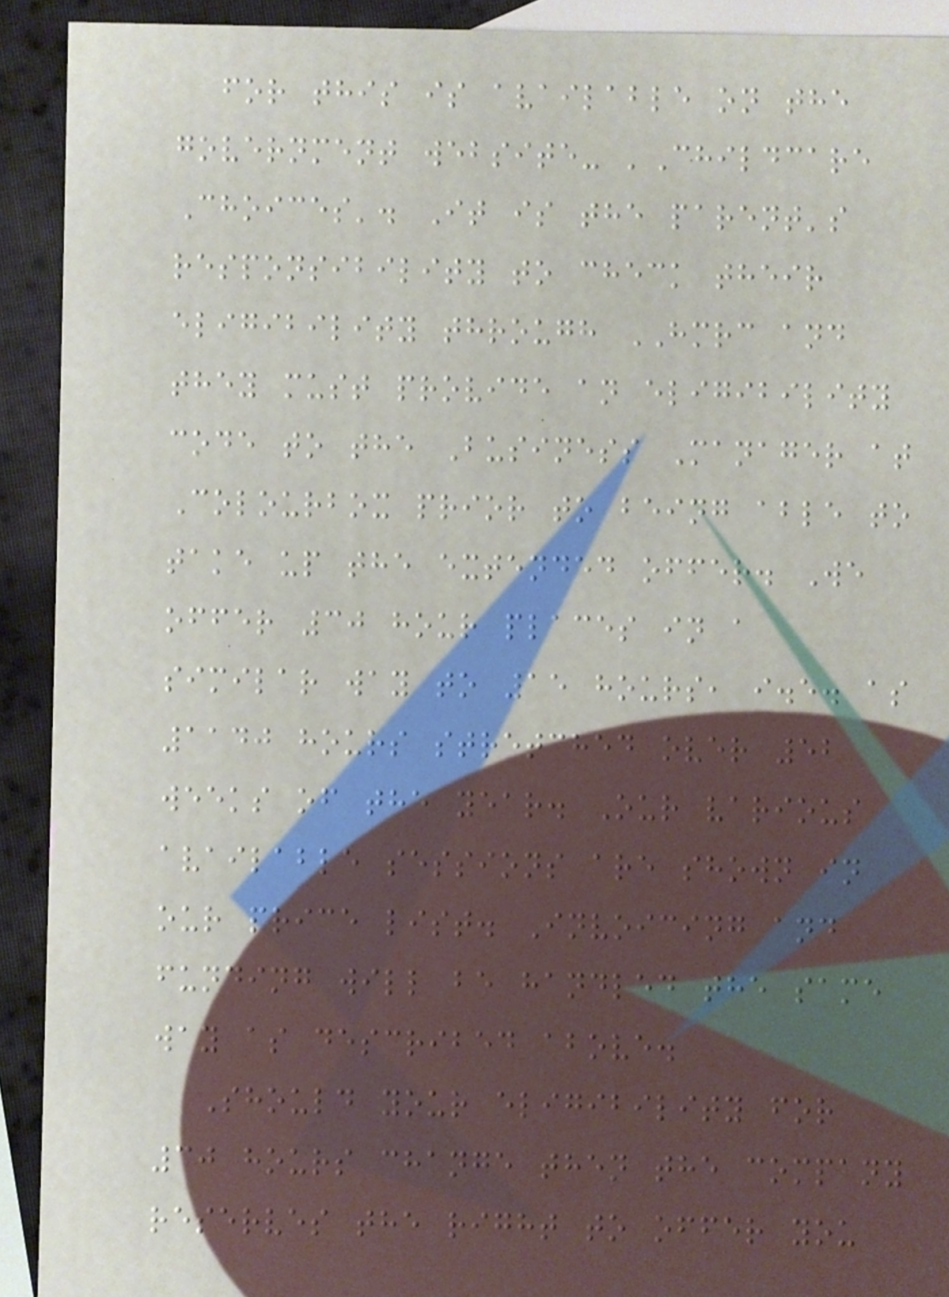for this is available on the
government website- 'Childcare
Choices'. It is the parent's
responsibility to check their
eligibility through HMRC and
they must provide an eligibility
code to the Business Manager at
Colourbox prior to being able to
take up the extended offer. We
offer 30 hour places in a
similar way to 15 hours, i.e. as
1140 hours stretched over 52
weeks of the year. Our various
available sessions are shown in
our price list. Invoicing and
funding will be handled the same
way as described above.
Should your eligibility for
30 hours change then the company
reserves the right to offer you
